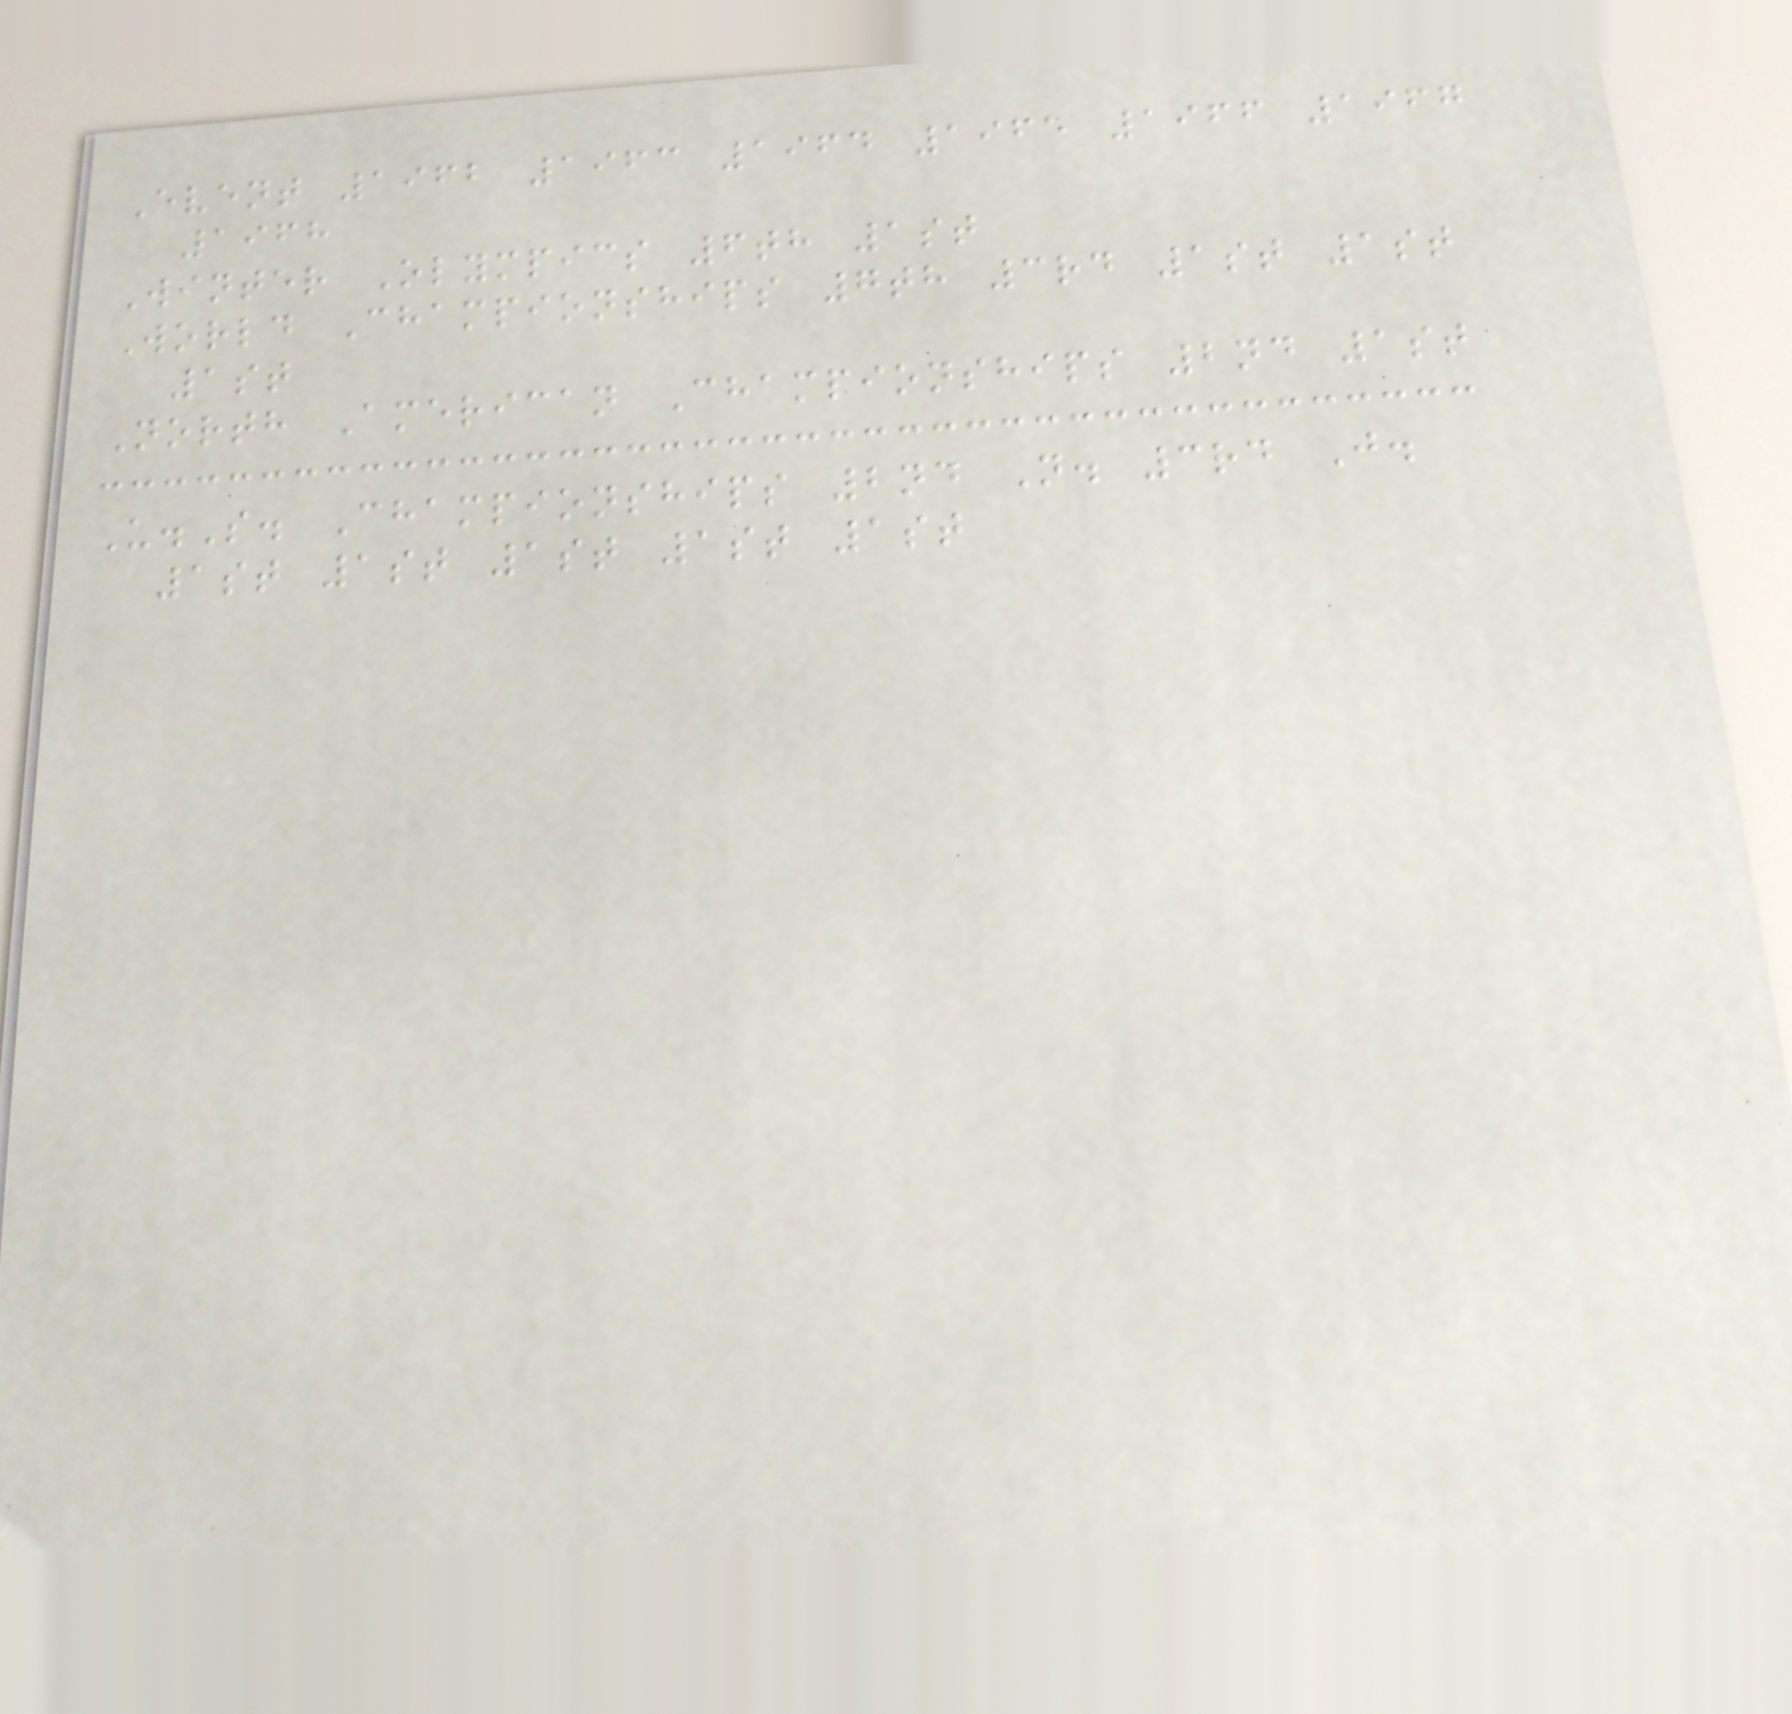Event 1962 1963 1964 1965 1966 1967
1968
Winter Olympics 6th 1st
World Championships 7th 3rd 1st 1st
1st
North American Championships 2nd 1st
U.S. Championships 2nd N. 3rd J.
1st 1st 1st 1st 1st
